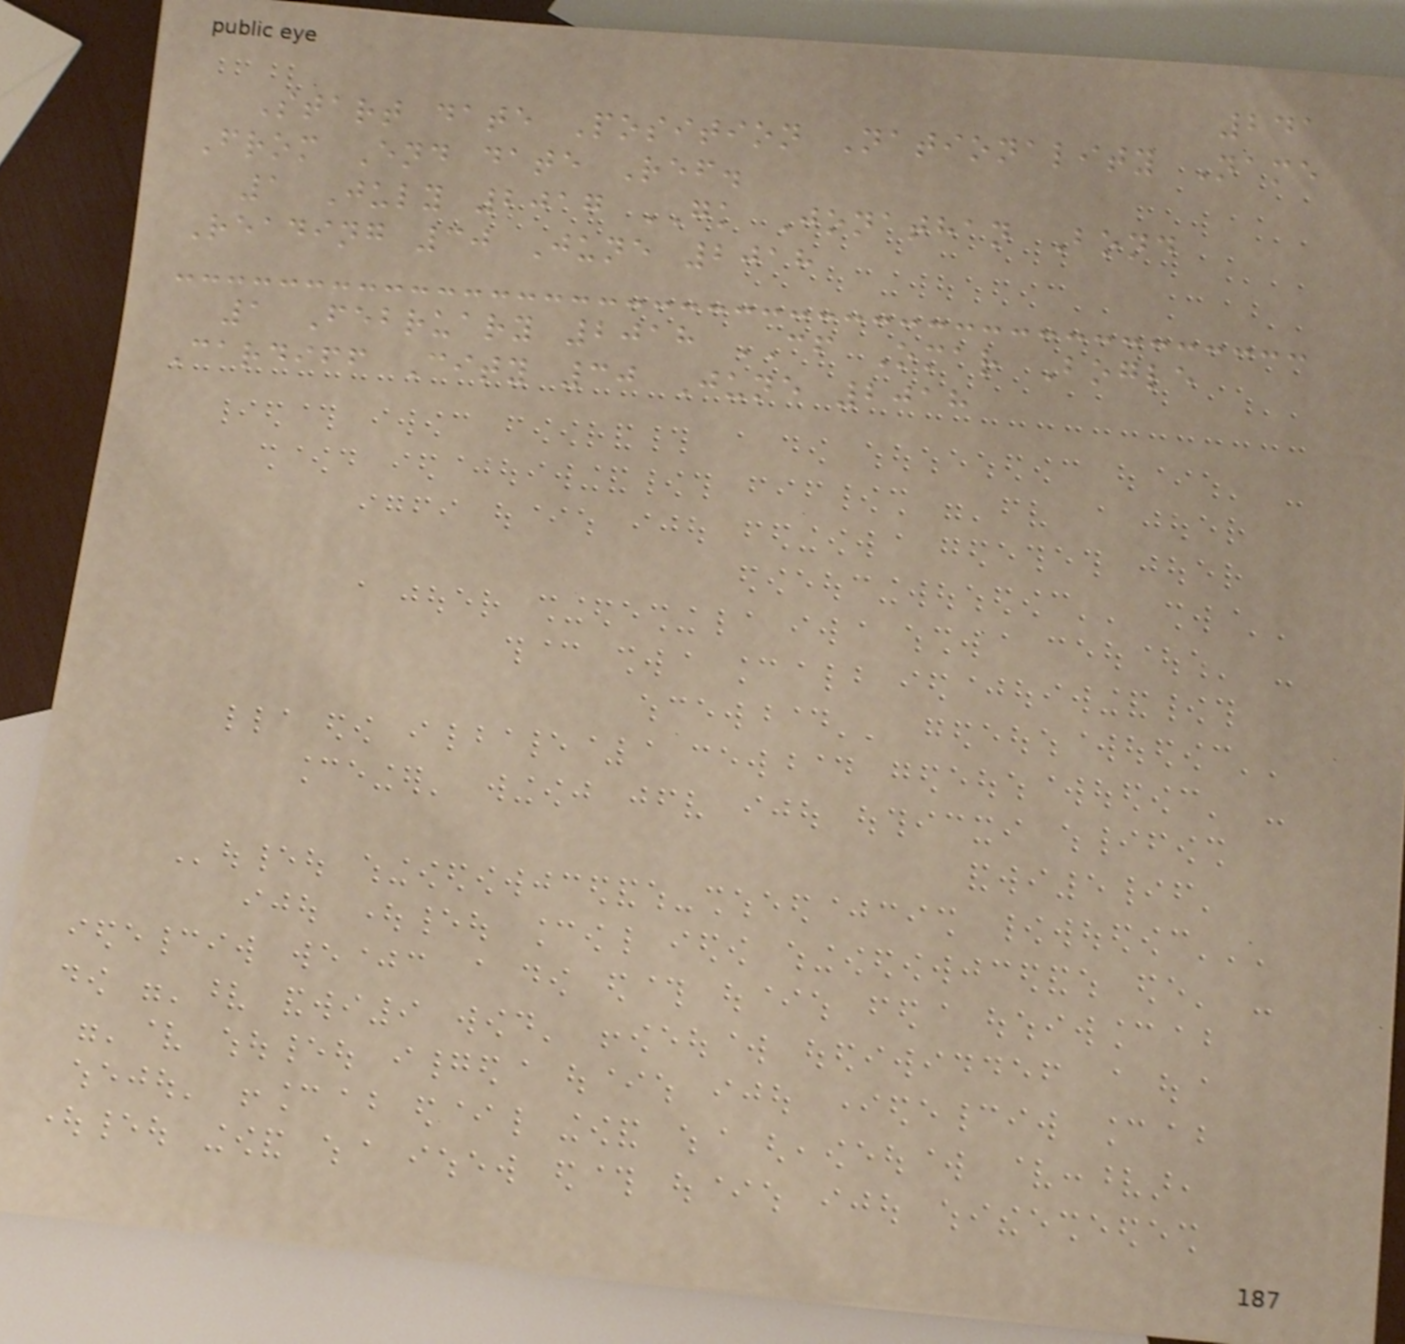241
Start date Position Nationality Name
From End date Ref.
1 July 2017 GK Jonathan Bond
Reading 30 June 2018
1 February 2018 CF Omar Bogle
Cardiff City 30 June 2018
